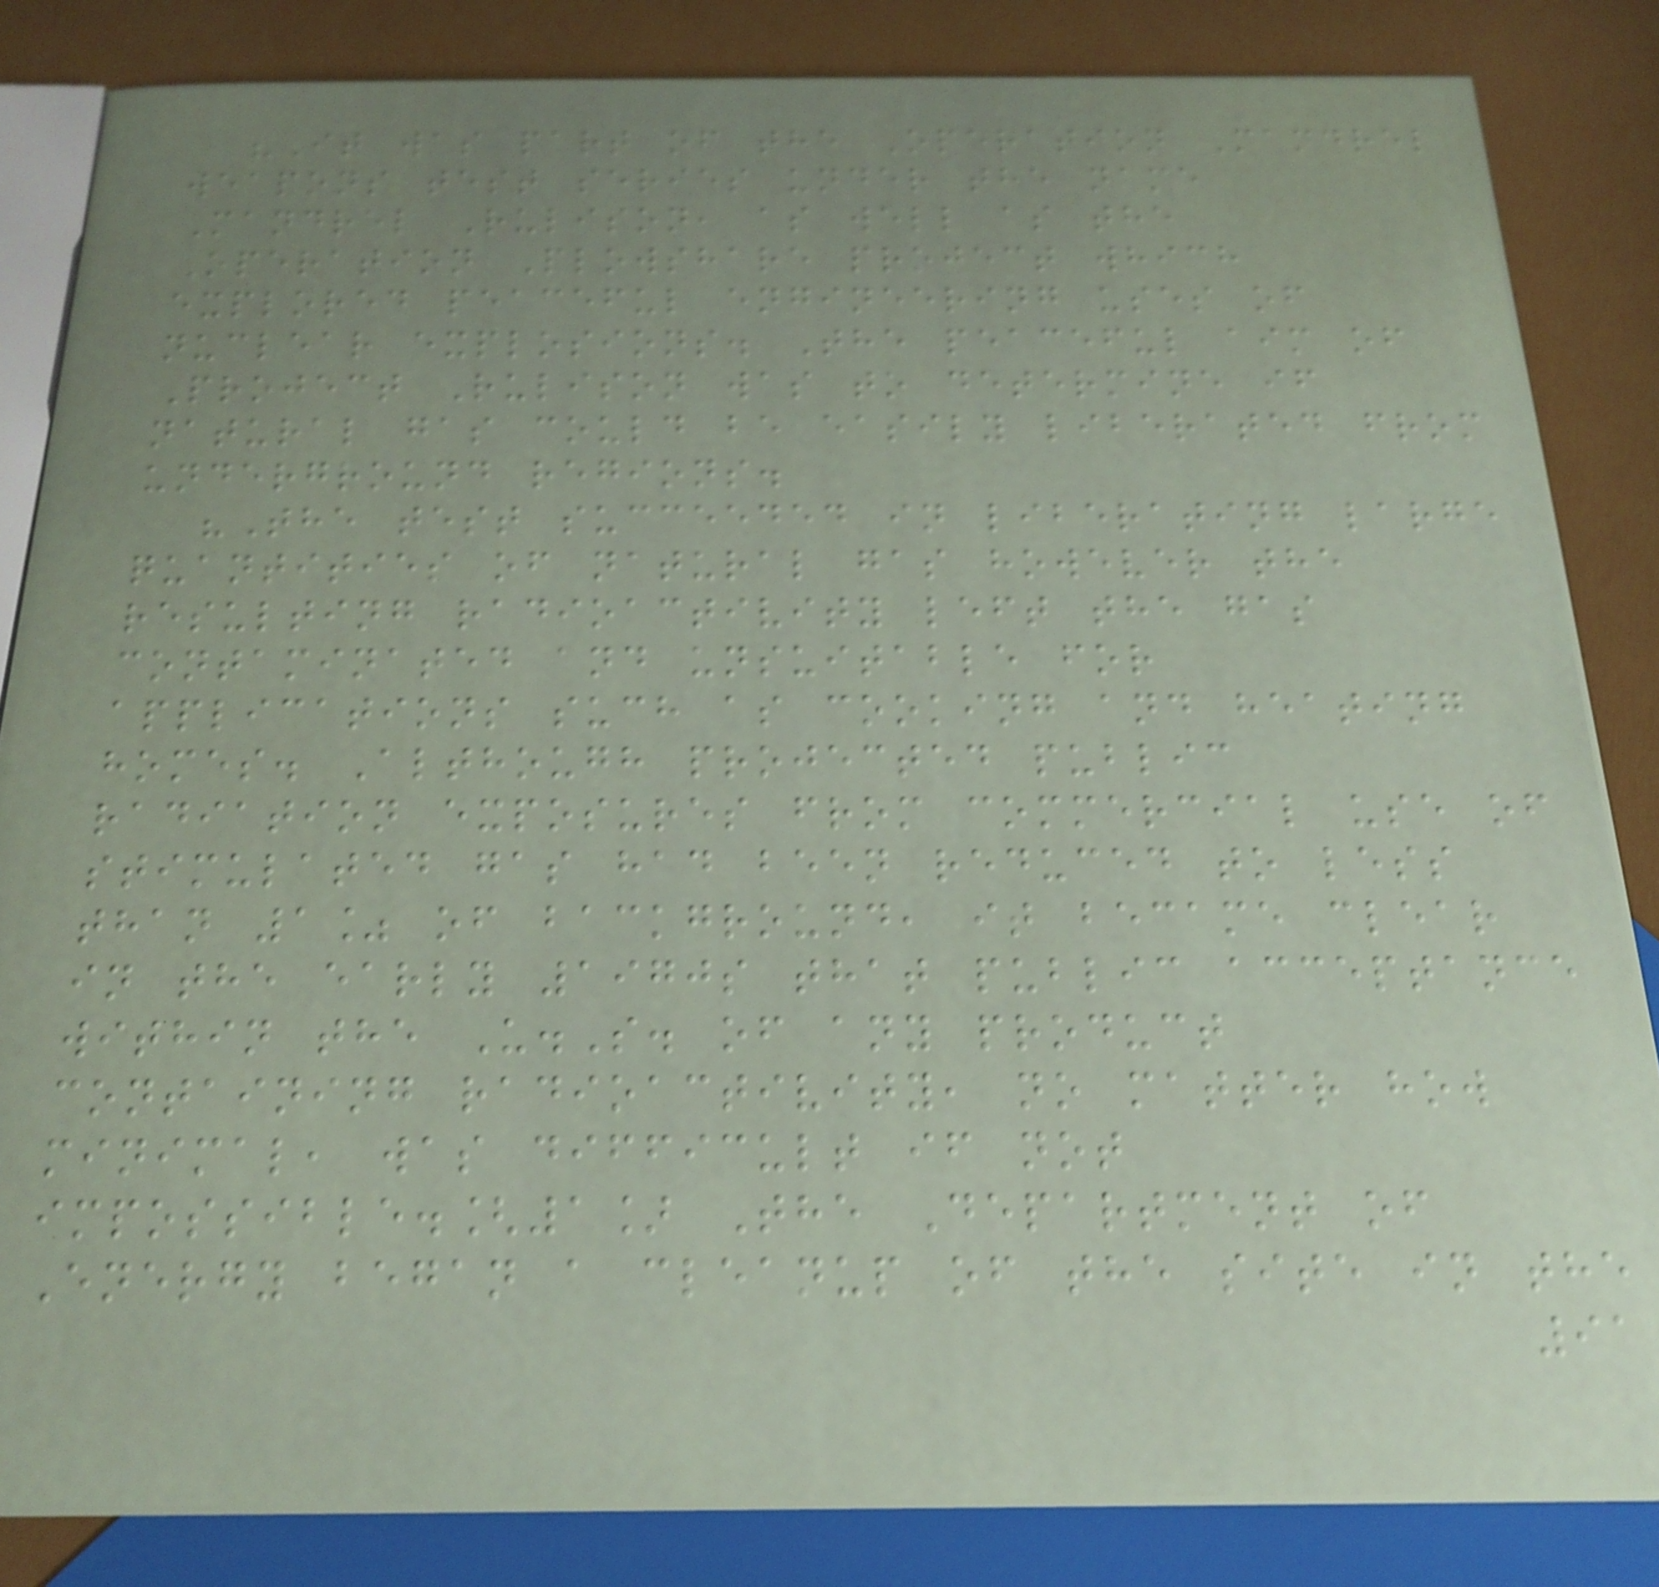"It was part of the Operation Mandrel
weapons test series under the name
Mandrel Rulison, as well as the
Operation Plowshare project which
explored peaceful engineering uses of
nuclear explosions. The peaceful aim of
Project Rulison was to determine if
natural gas could be easily liberated from
underground regions.
"The test succeeded in liberating large
quantities of natural gas however the
resulting radioactivity left the gas
contaminated and unsuitable for
applications such as cooking and heating
homes. Although projected public
radiation exposures from commercial use of
stimulated gas had been reduced to less
than 1% of background, it became clear
in the early 1970s that public acceptance
within the U.S. of any product
containing radioactivity, no matter how
minimal, was difficult if not
impossible.[1] The Department of
Energy began a cleanup of the site in the
91
